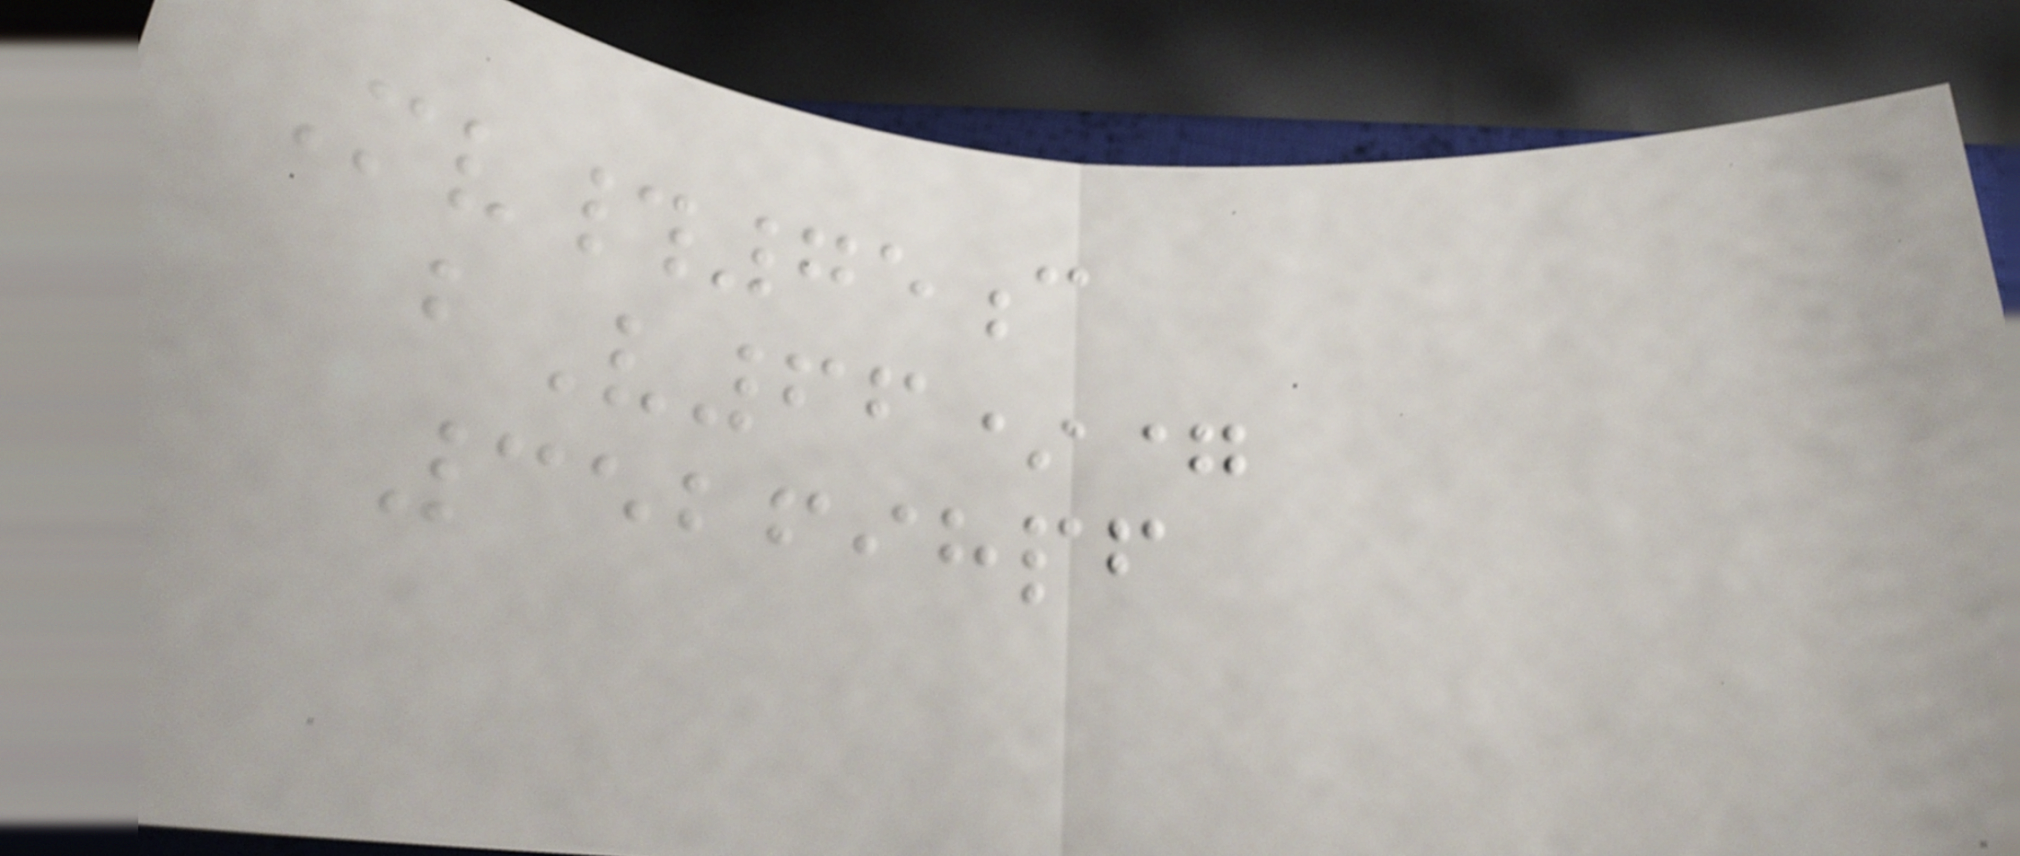Mv#75c
bV66*=
352698pf
